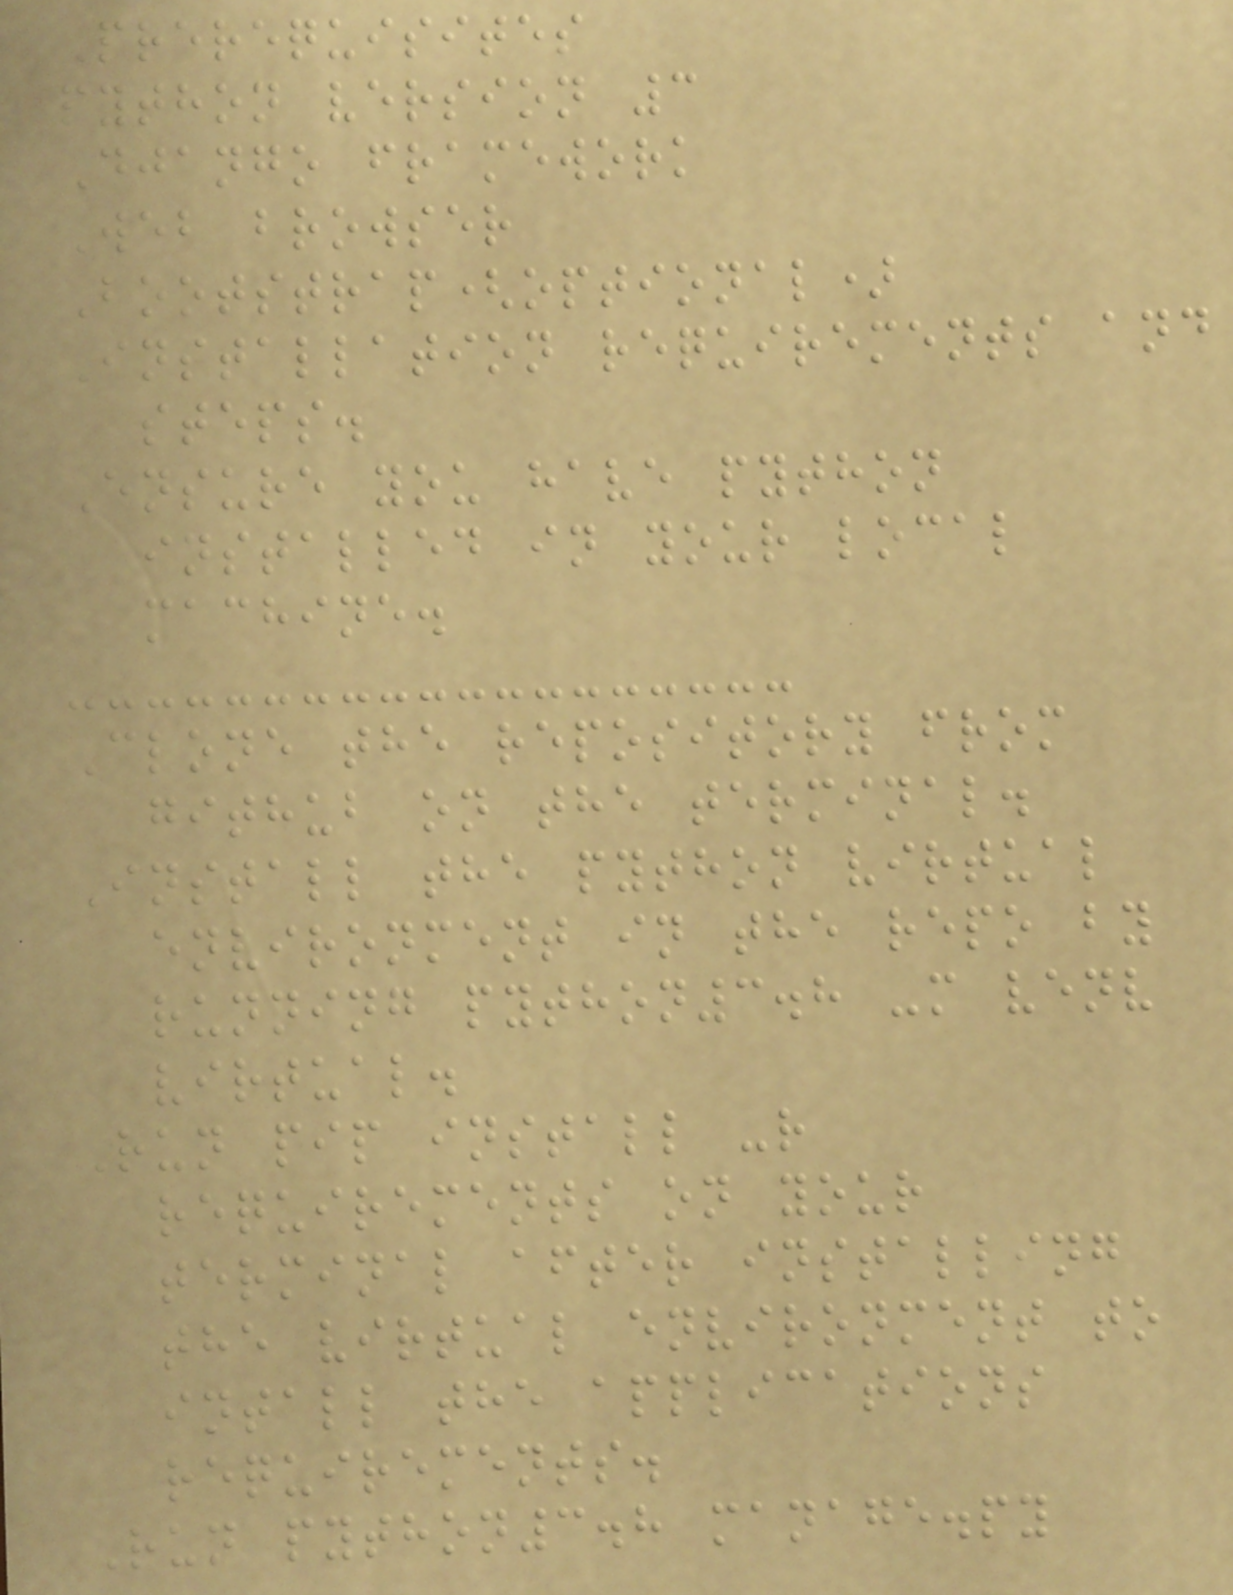Prerequisites
python version 3
Django framework
Web browser
Bootstrap(optional)
Installation requirements and
steps.
Ensure you have python
installed in your local
machine.
Clone the repository from
github on the terminal.
Install the python virtual
environment in the repo by
running python3.8 -m venv
virtual.
Run pip install -r
requirements on your
terminal after installing
the virtual environment to
intall the applications
requirements.
Run python3.8 manage.py
